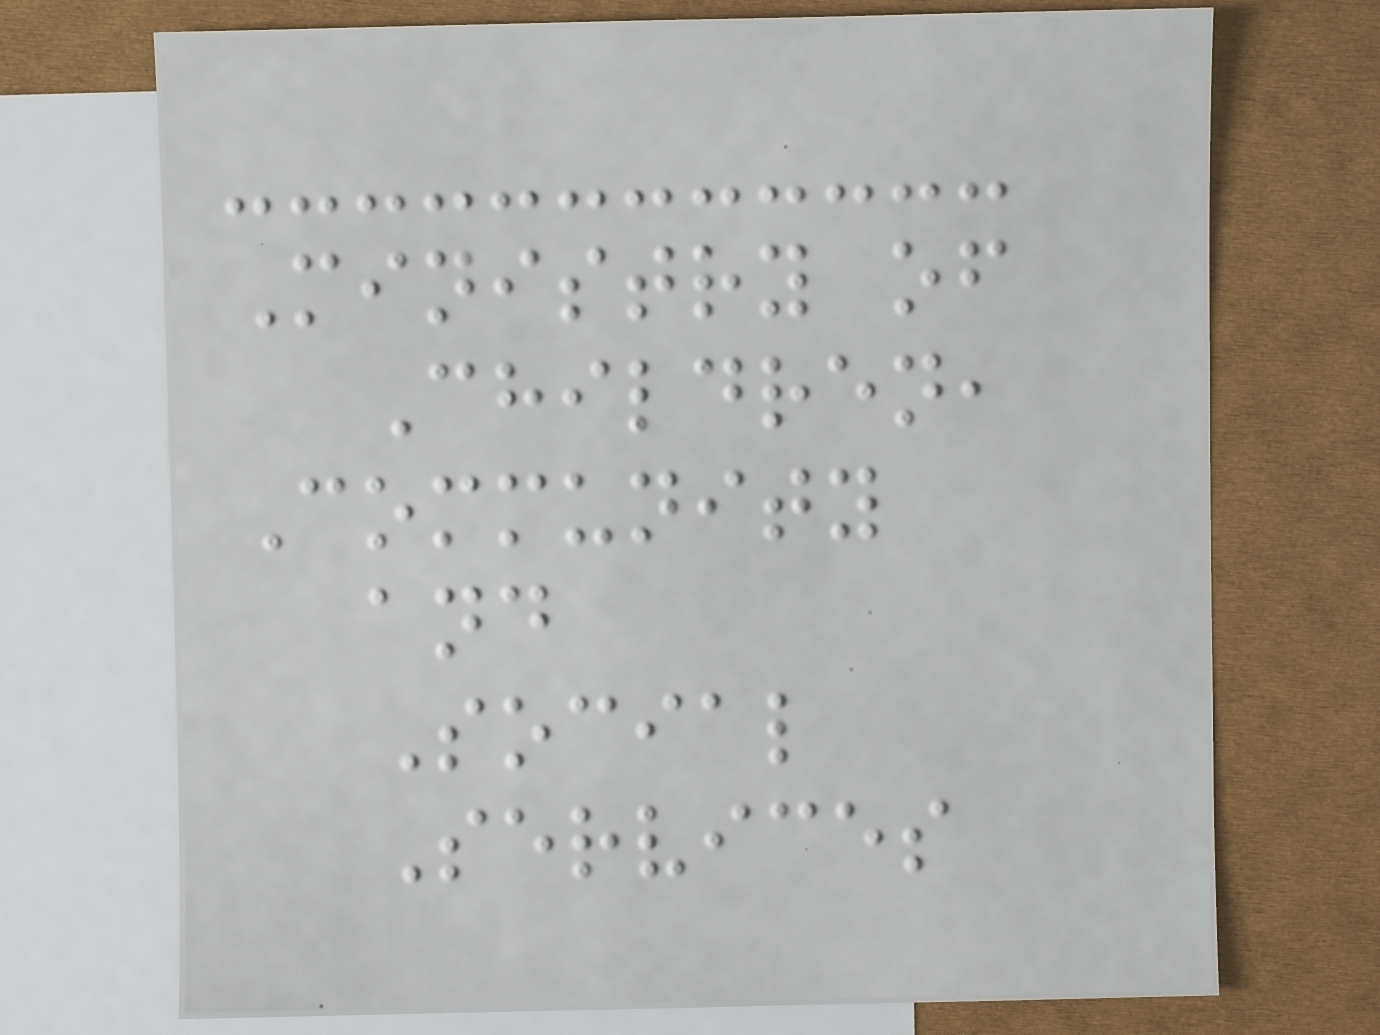Ministry of
Children,
Community
and
Social
Services
